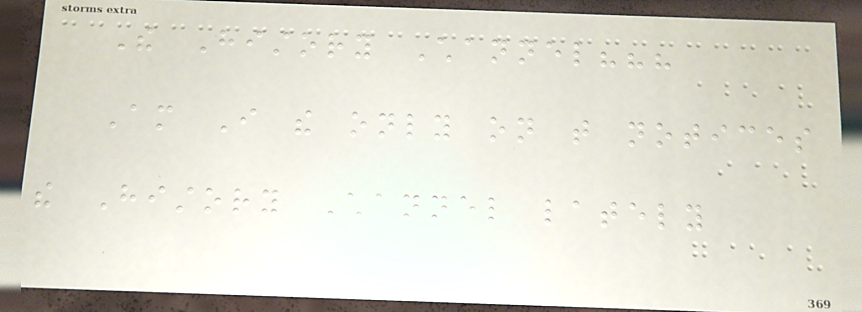The History Channel???
Am I the only on that notices
the History Channel lately
